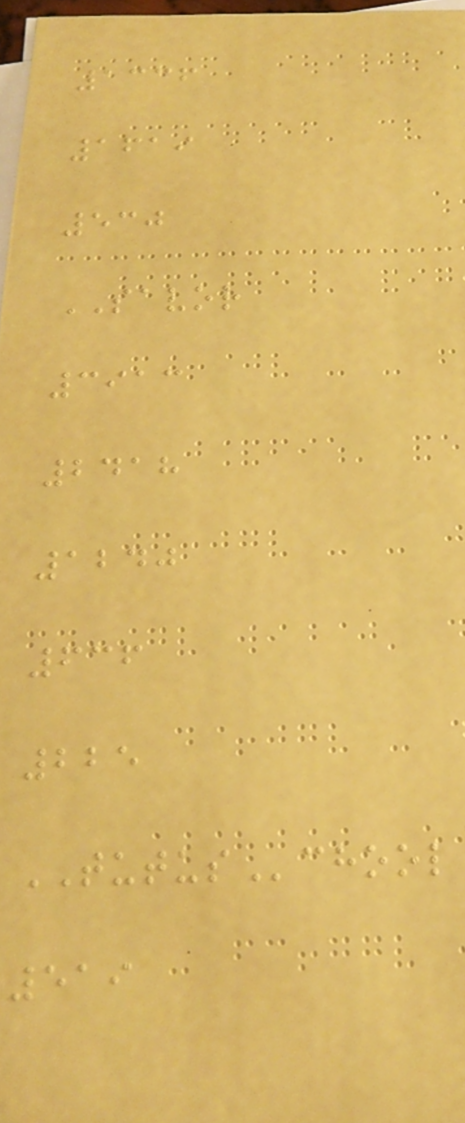1336
1619
530
SAVOR
3913
2418
1240
636
225
TUTUSchool
519
